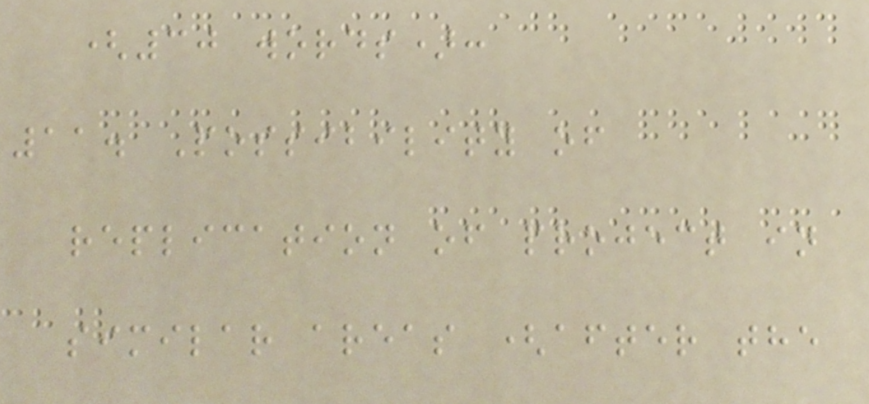(30 words):
11. Possibility of
replication of project in
similar areas (after the
